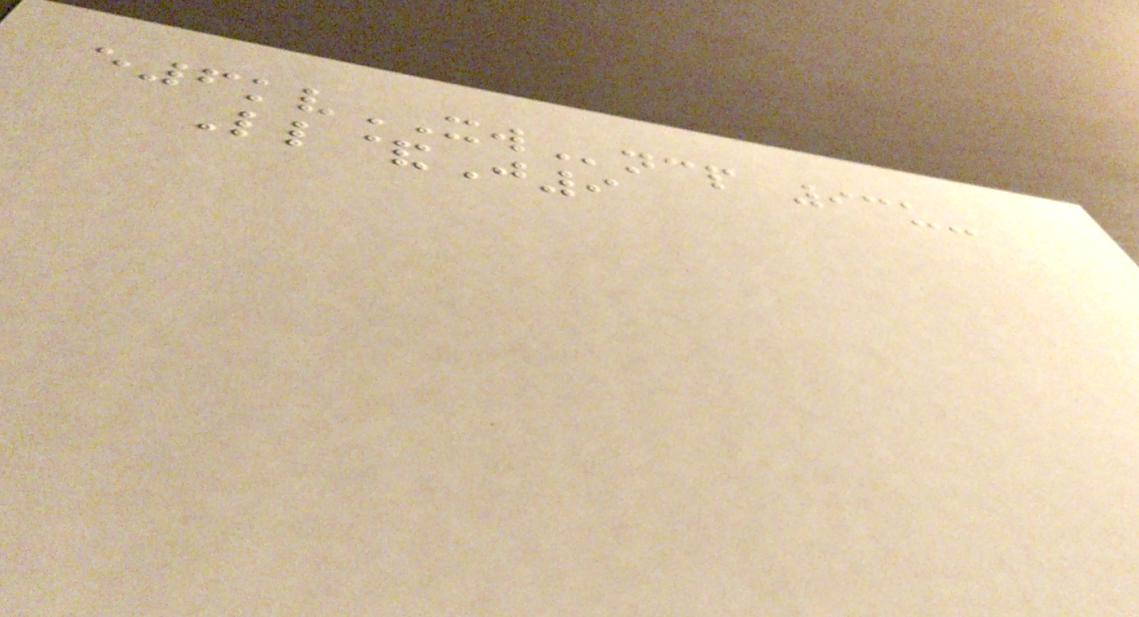e6kvXWncp 93u-
Ll&J9
